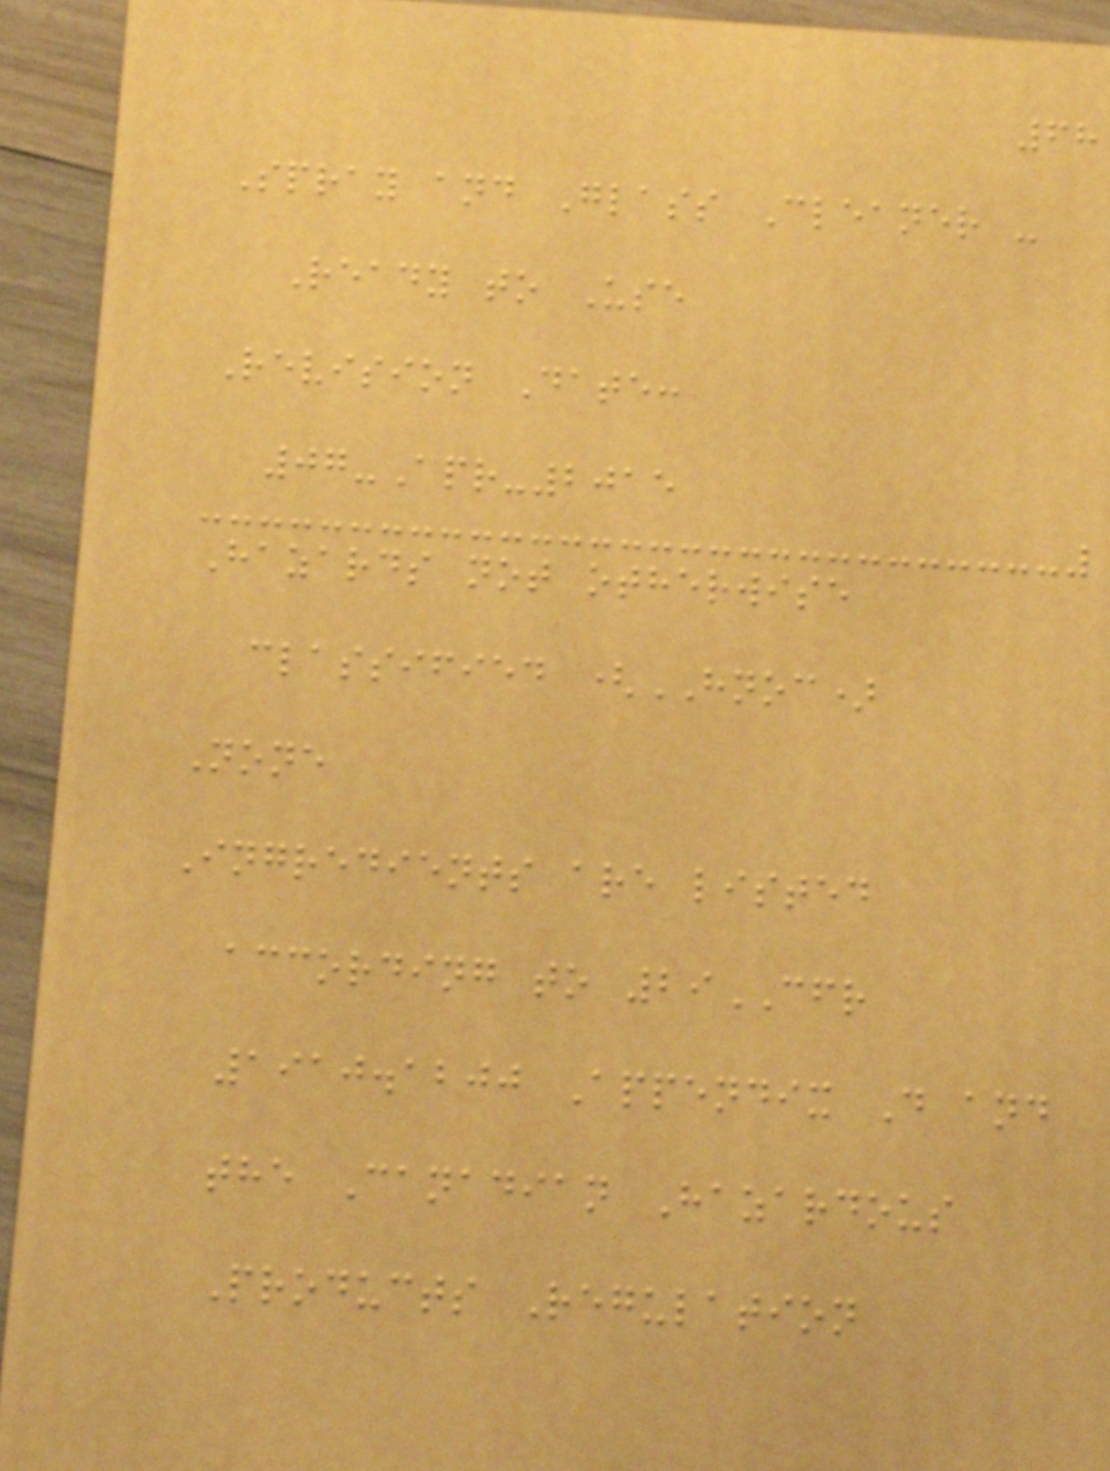68
Spray and Glass Cleaner -
Ready to Use
Revision Date:
07-Apr-2015
Hazards not otherwise
classified (HNOC)
None
Ingredients are listed
according to 29CFR
1910.1200 Appendix D and
the Canadian Hazardous
Products Regulation
